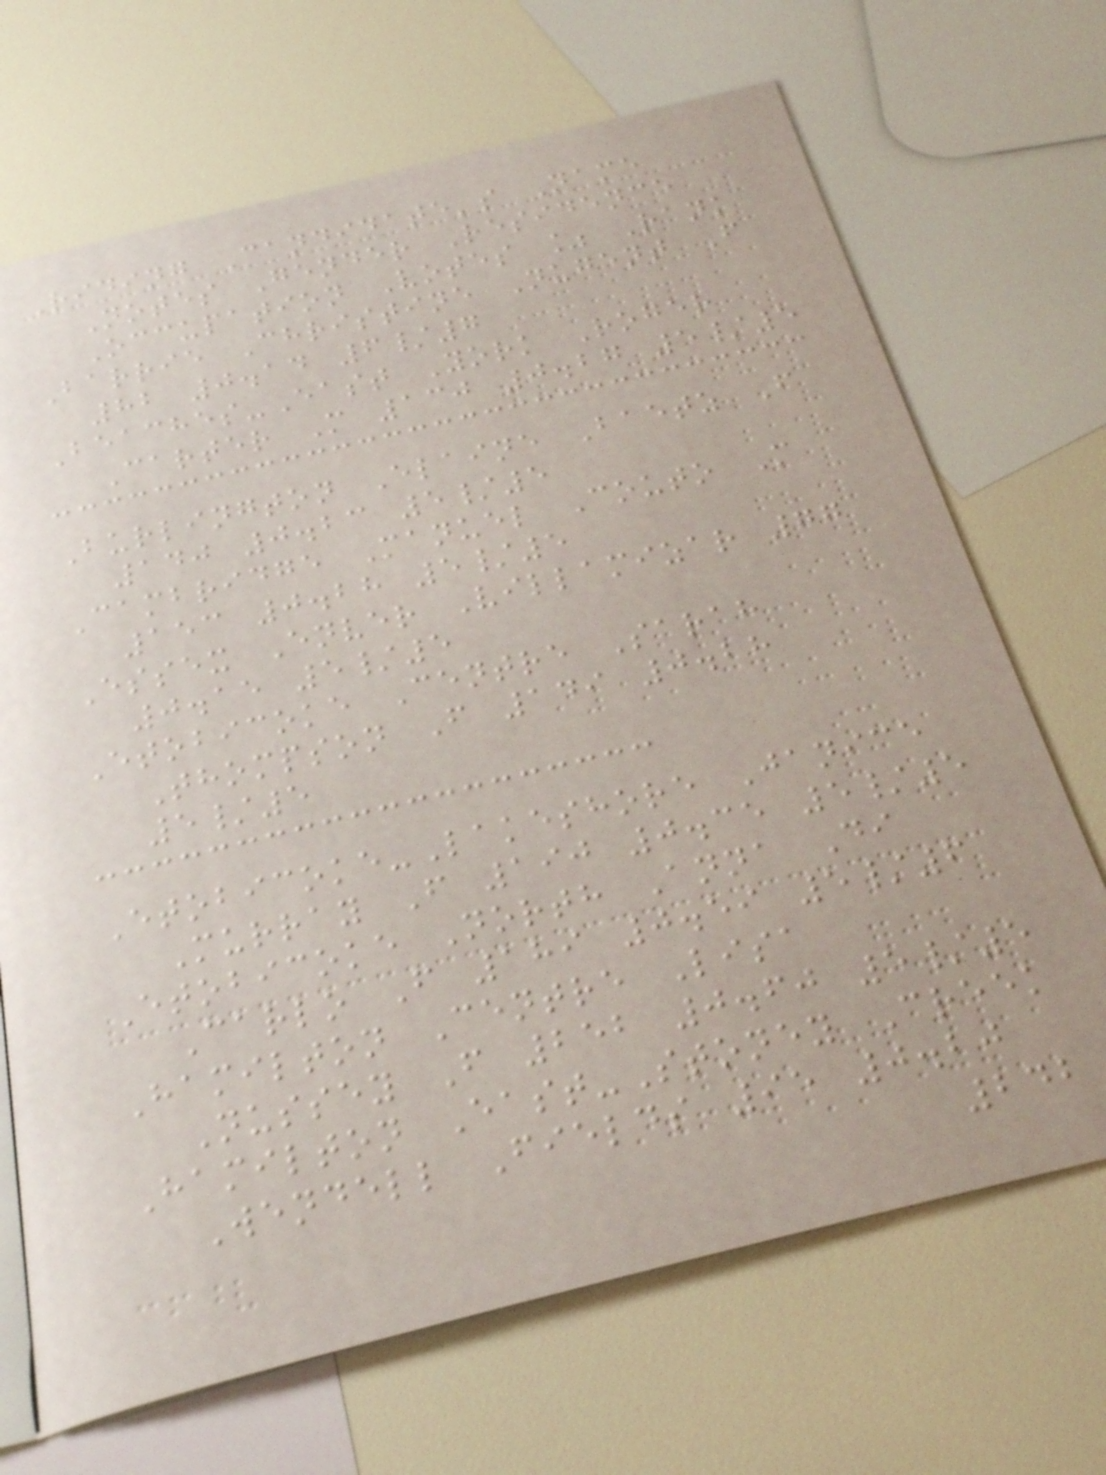Riding Candidate's Name
Notes Gender Residence
Occupation Votes % Rank
Barrie Christine Nugent F
82 0.14 6/7
Beaches-East York Roger
Carter M 130 0.27 5/5
Burlington Elaine Baetz F
140 0.23 5/5
Cambridge Manuel Couto M
153 0.28 5/5
Essex Enver Villamizar 77
0.15 5/5
Etobicoke Centre Sarah
Thompson F 149 0.28
5/5
Etobicoke-Lakeshore Janice
Murray F 190 0.35 5/5
Etobicoke North Anna Di
Carlo F 189 0.59 5/6
Hamilton Centre Lisa
Nussey F 252 0.60 5/5
Hamilton East-Stoney Creek
Wendell Fields 95 0.20
242
